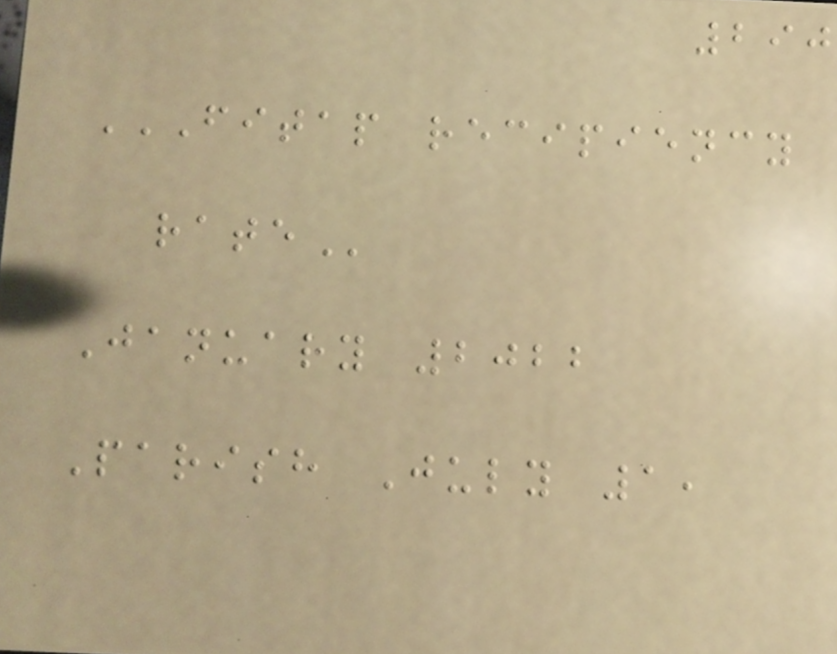290
FITAP RECIPIENCY
RATE
January 2022
Parish July 1,
